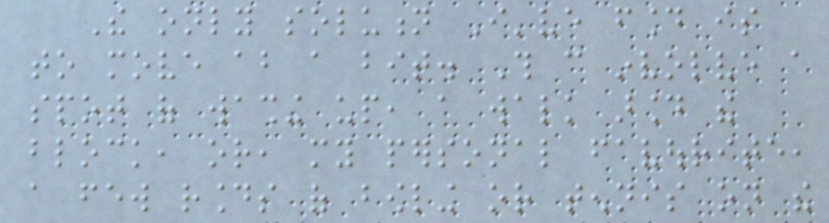The only solution I've found is
to move about a bit. This can involve a
spot of washing up, a walk around the
block, or, my personal favourite,
a few rounds of bowling or tennis on the
